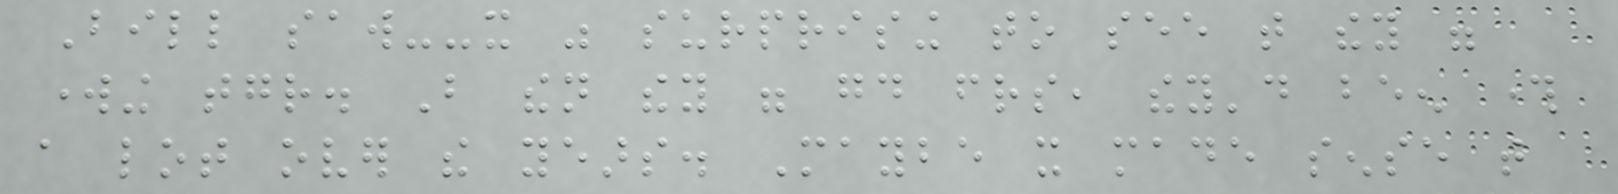Bill saw--it was surprising to see that they were
working together. But then they were good friends, they'd been through
a lot over the years. Maybe it made sense that
